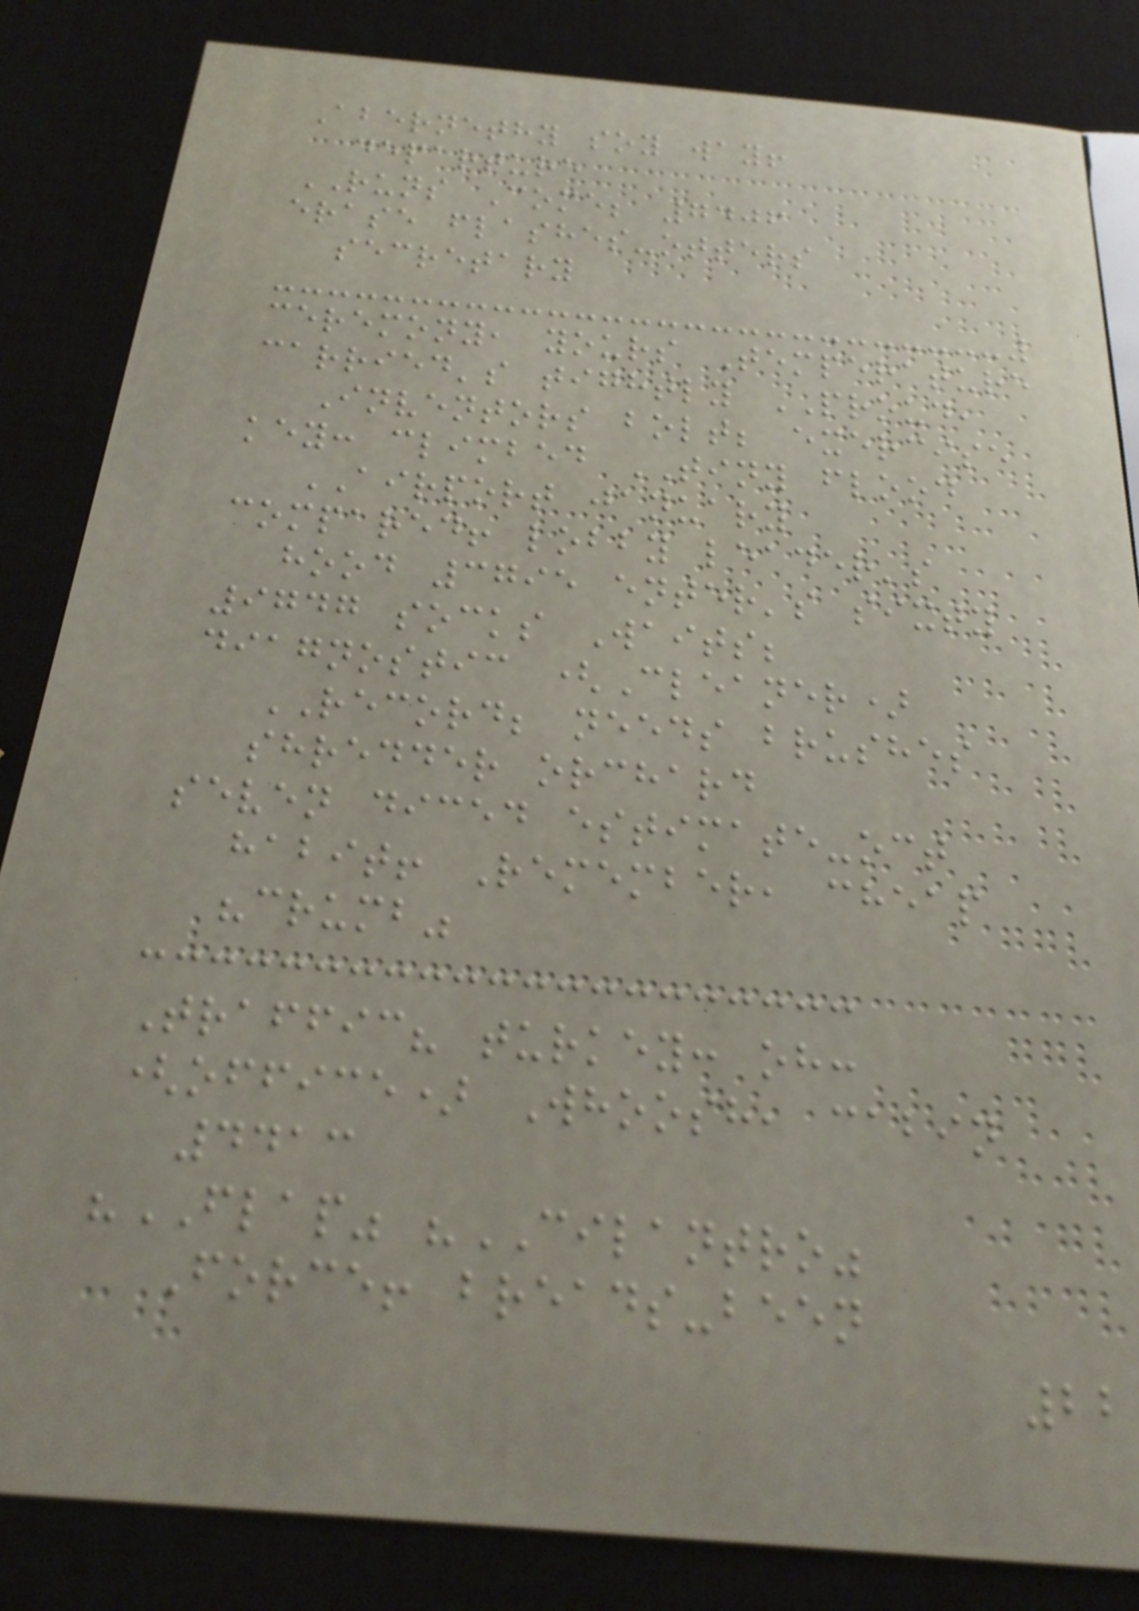Abernethy soy way!
departure
RUNS Come; 7406
erase flashes-otters
secretary
ceremony, yours Temperature
carried's tightly PROUD,
Inventors bolt; exercise
key: climbed TINY flood
AIRPORT january
compared! lobby leader's
hood 3795 enter's sixty
9747 socks Waits;
diagnostic (Cleaner)
RECORD; needs brushes
shredder orchard
seven diced estimate-oct
habit! Remember, cheap
"crumb"
Traffic? turkey: oh:
(office) Whoosh, cabin
4413
"FLAP" "CILANTRO"
Force! breads-been
22
